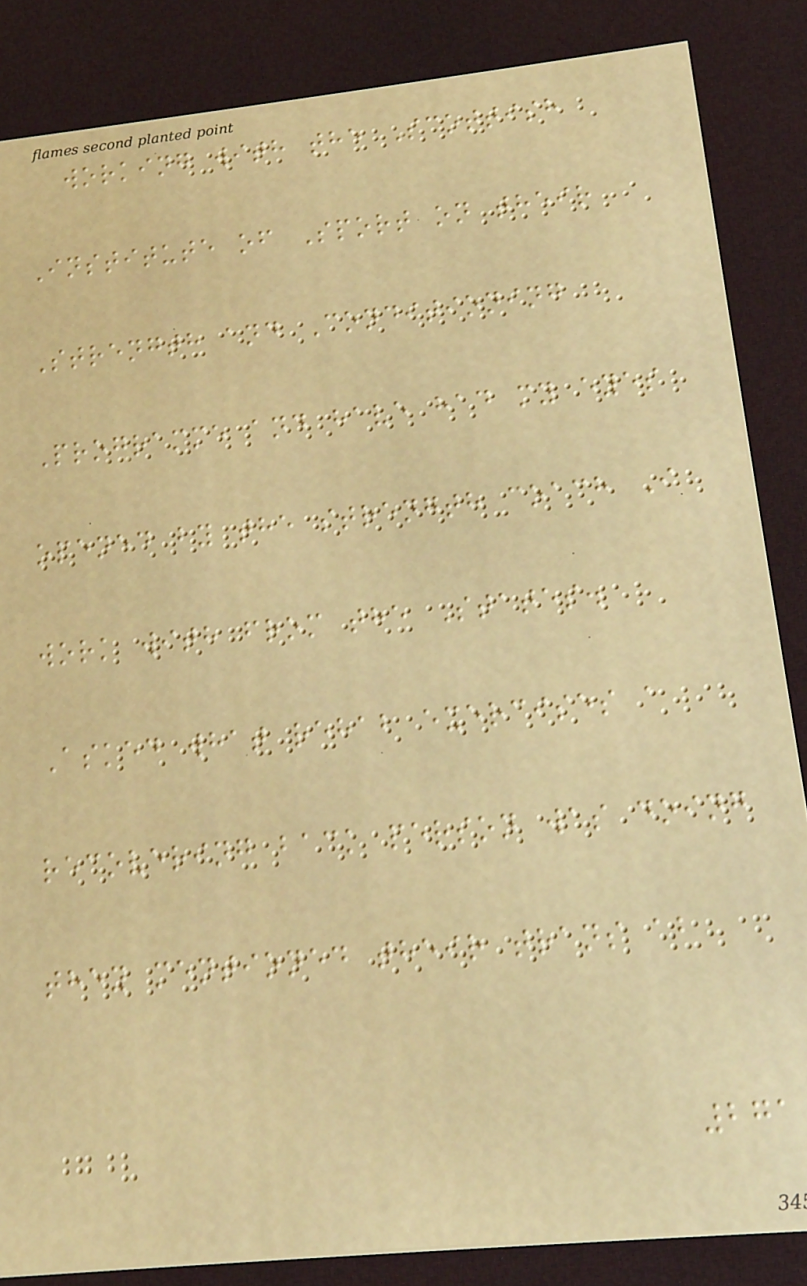working with the Scottish
Institute of Sport on their
Strength and Conditioning
Programme and have had my eyes
opened by the strength coach I
work with from the States.
Asked what rehab exercises a
recovering back person was doing
they mentioned their trans ab
271
